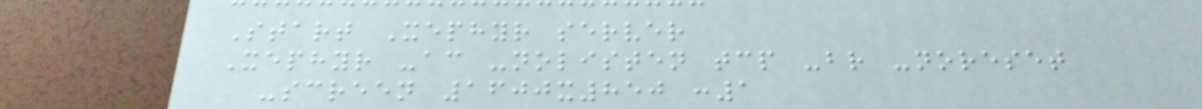Start Xephyr server
Xephyr -ac -nolisten tcp -br -noreset
-screen 1600x850 :1
